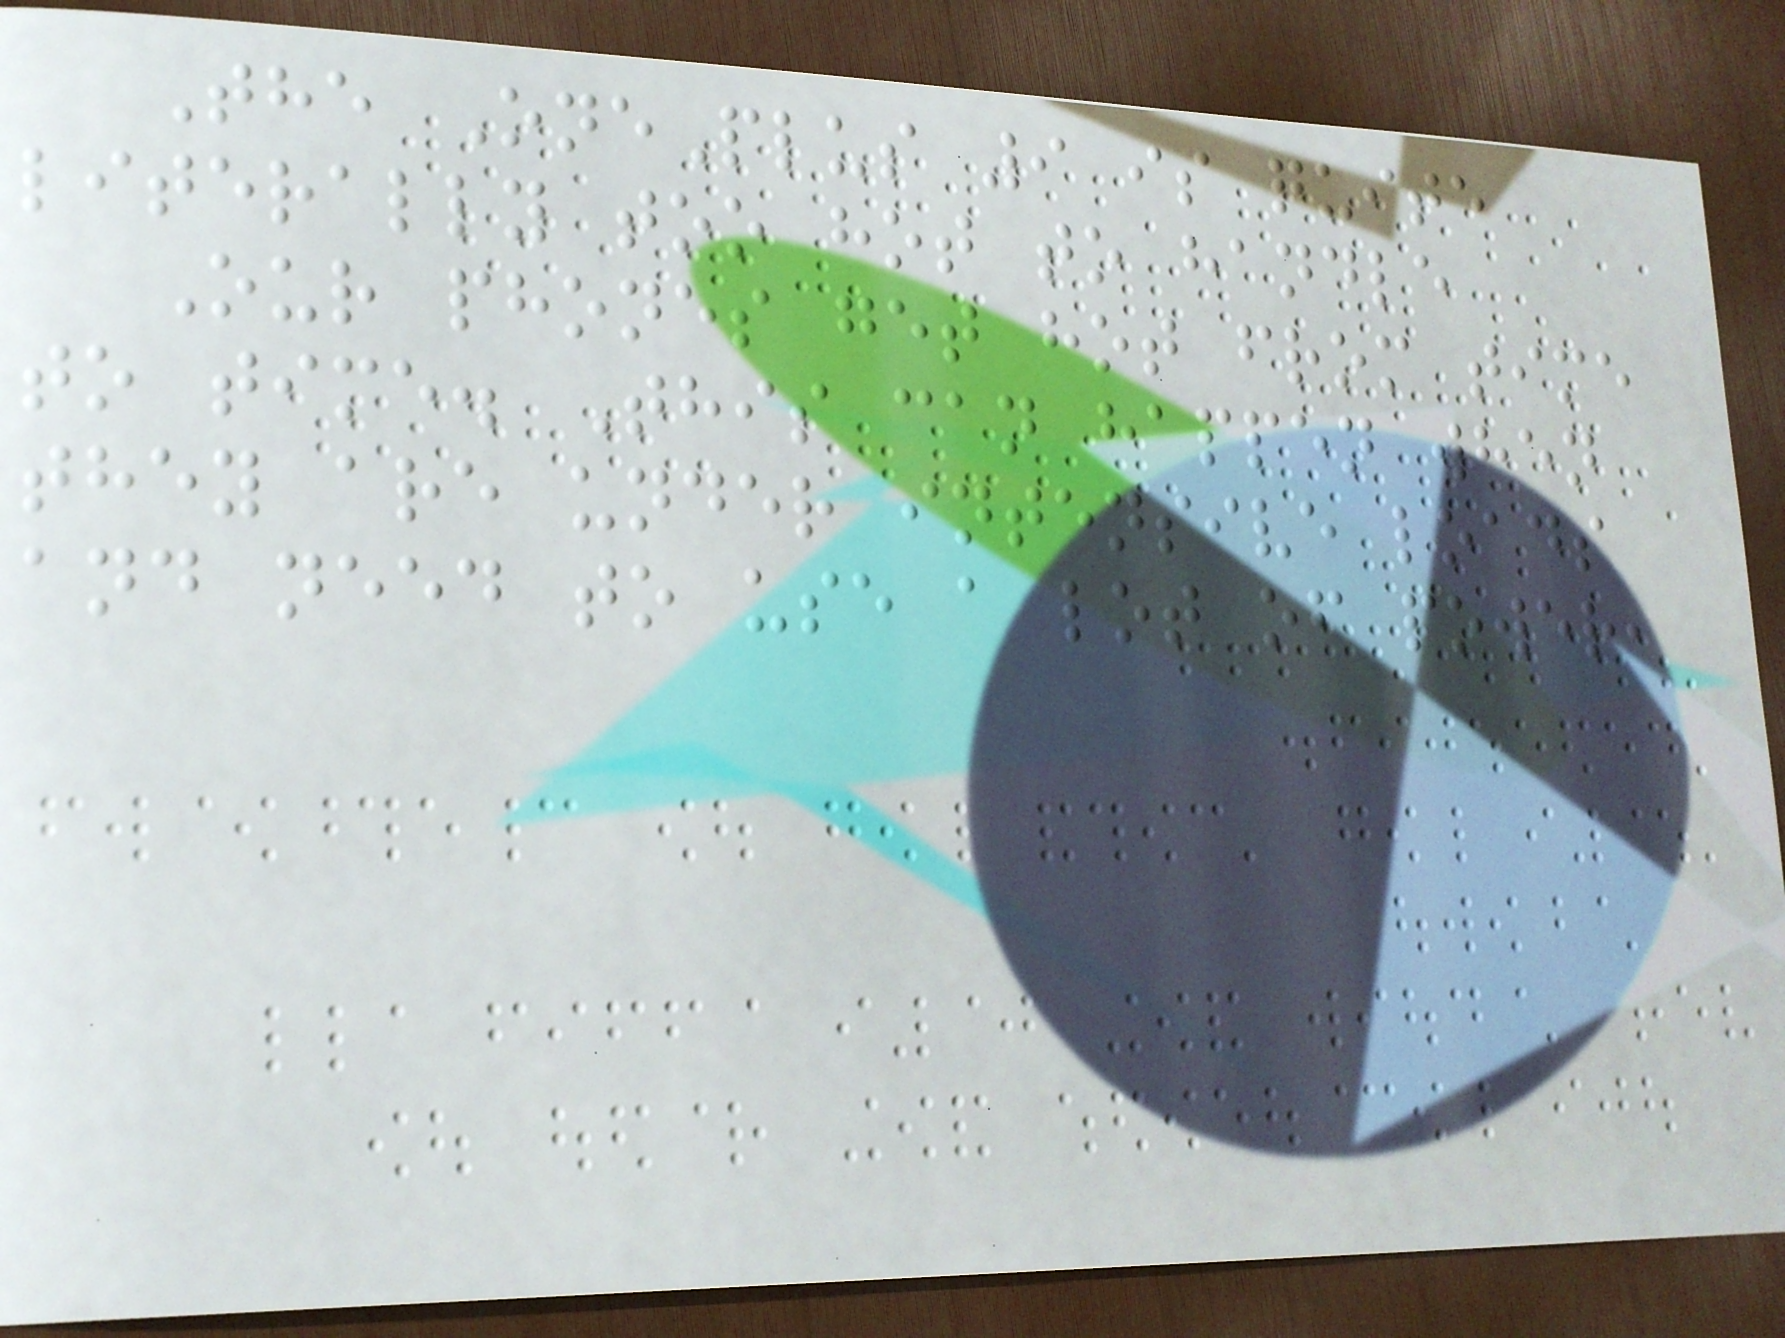The OnePlus 9 is quite
literally too hot to handle
Our phones get hot from time
to time. This can happen when
they are under intensive loads
and need to use a lot of power,
